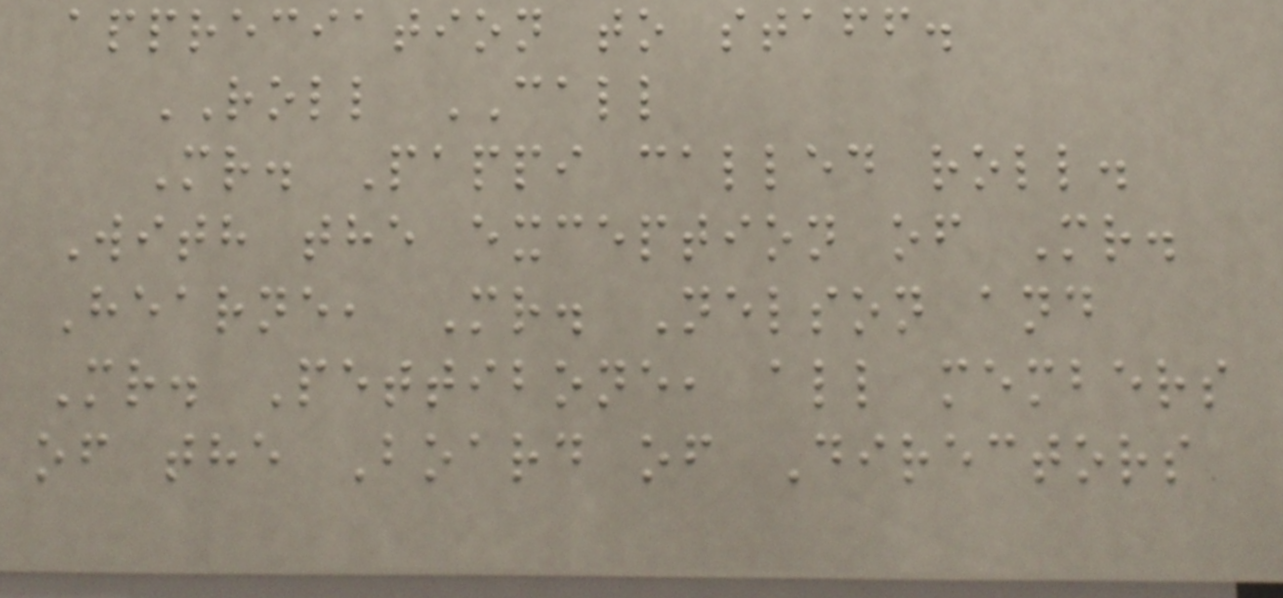appreciation to staff.
ROLL CALL
Mr. Pappi called roll.
With the exception of Mr.
Hearne, Mr. Nelson and
Mr. Pettibone, all members
of the Board of Directors
